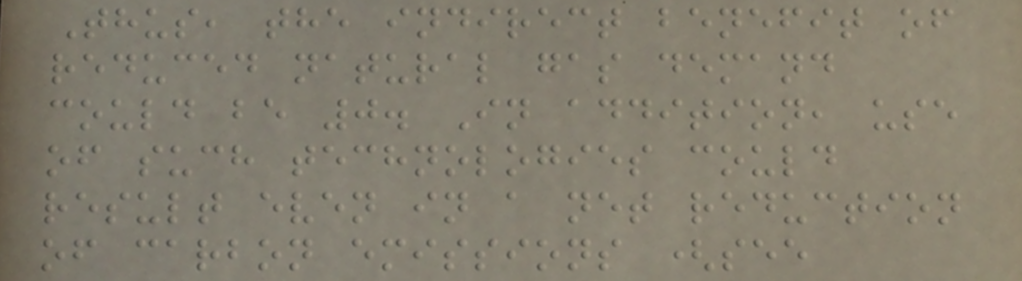Thus, the indirect benefit of
reduced natural gas demand
could be 0. In addition, use
of such technologies could
result even in a net reduction
of carbon emissions (see
